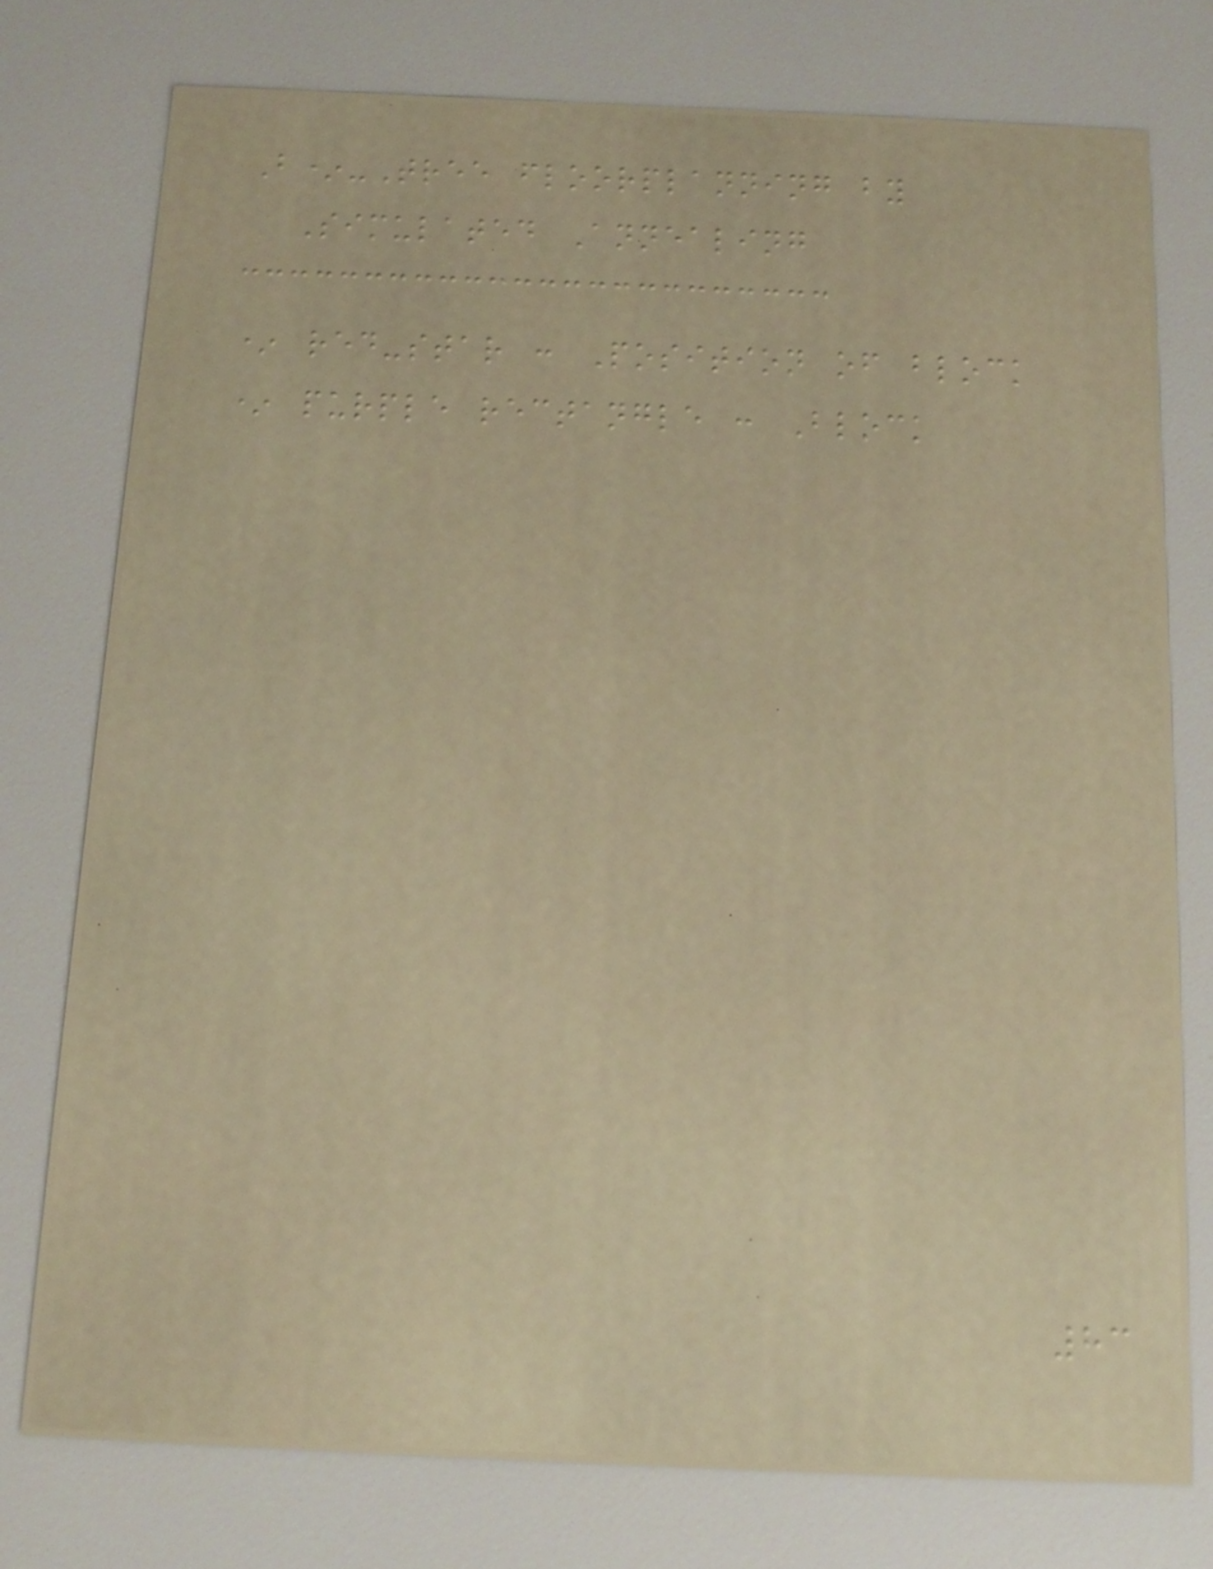B*-Tree floorplanning by
Simulated Annealing
* red-star : Position of block
* purple rectangle : Block
83
